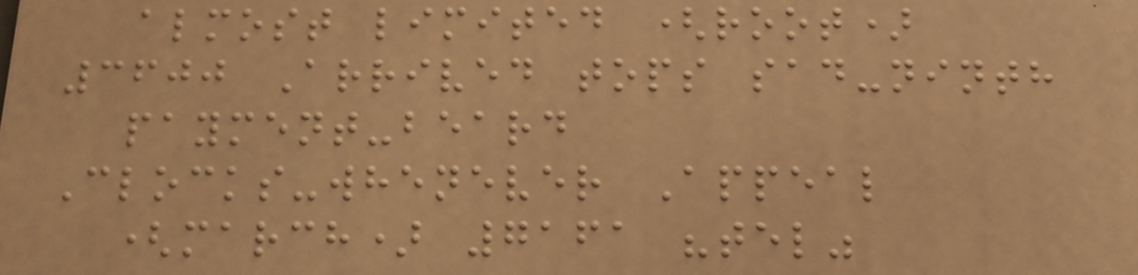almost limited (root)
3600 Arrived tops sad-ninth
payment-beard
Clocks-whenever Appeal
(march) 7161 "tel"
